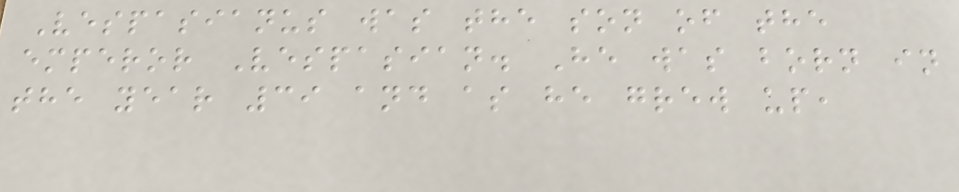Vespasianus was the son of the
emperor Vespasian. He was born in
the year 39 and as he grew up,
